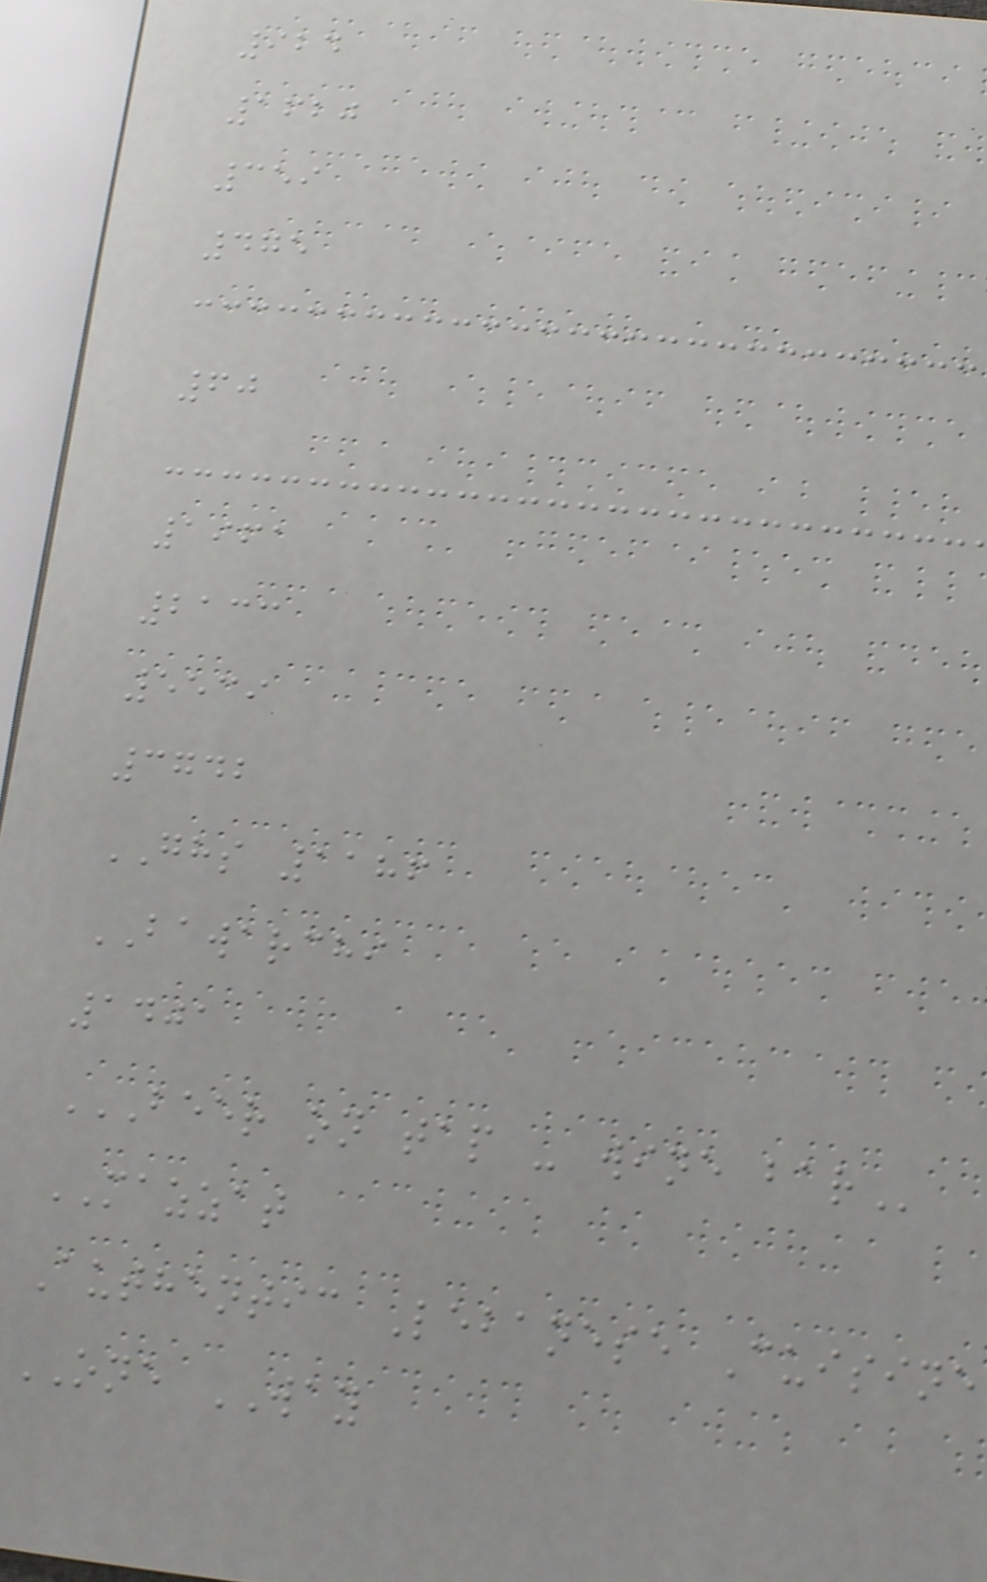924
1620
359
475
60
1961
2133
5539
3742
GHS 1186
BAWARCHI
1401
BEER ON TAP - WINE BAR
MAZZAT
Authentic Lebanese Cuisine
ONE WAY
